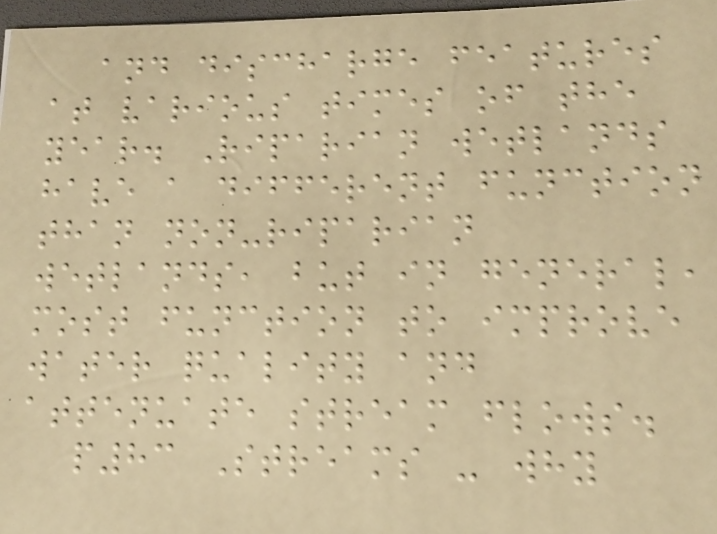and discharge features
at various times of the
year. Riparian wetlands
have a different function
than non-riparian
wetlands, but in general,
most function to improve
water quality and
attenuate stream flows.
p83 Streams - why
